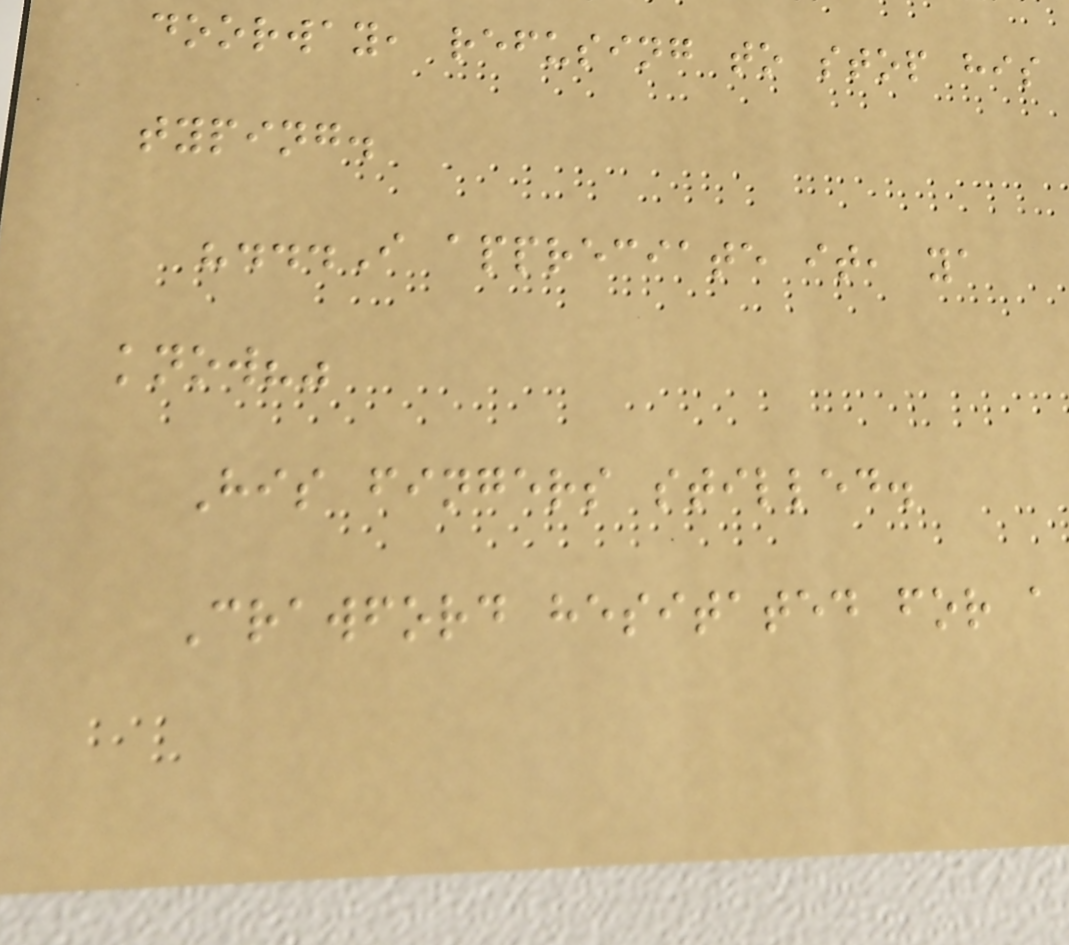doorway, refusing to stop his
typing.
"...I appreciate it, ya
know?"
His fingers stilled.
Crawford hesitated for a
